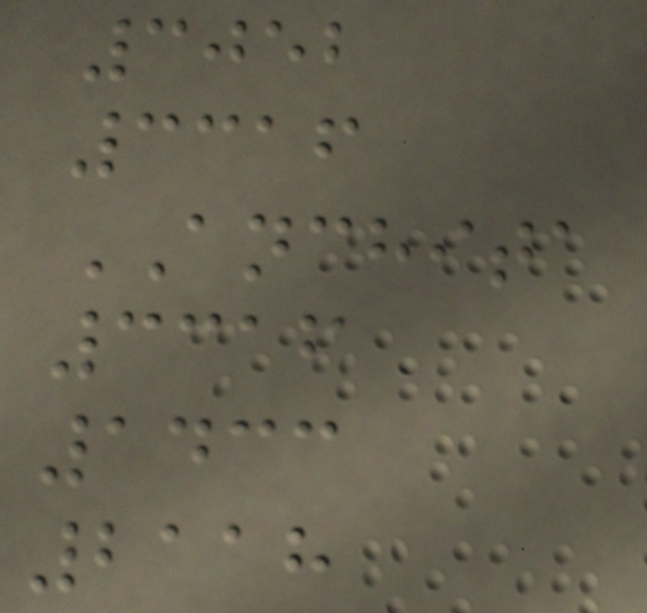3052
3316
ANCHITA
3316
1433
2118
